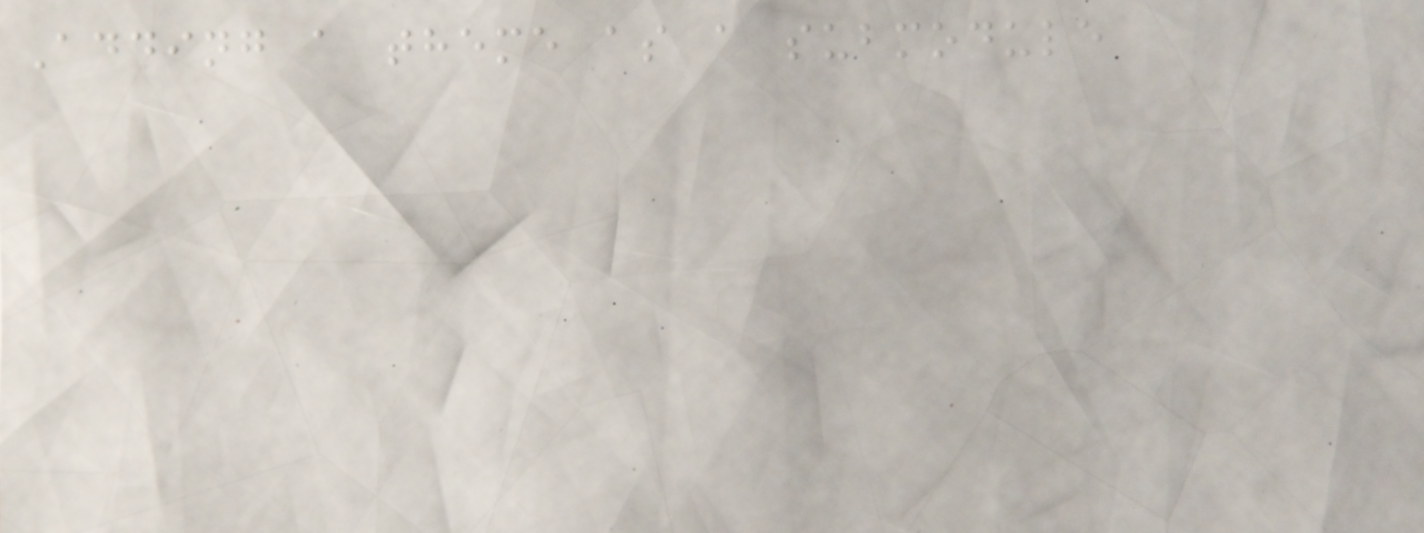Adding a theme as a submodule
